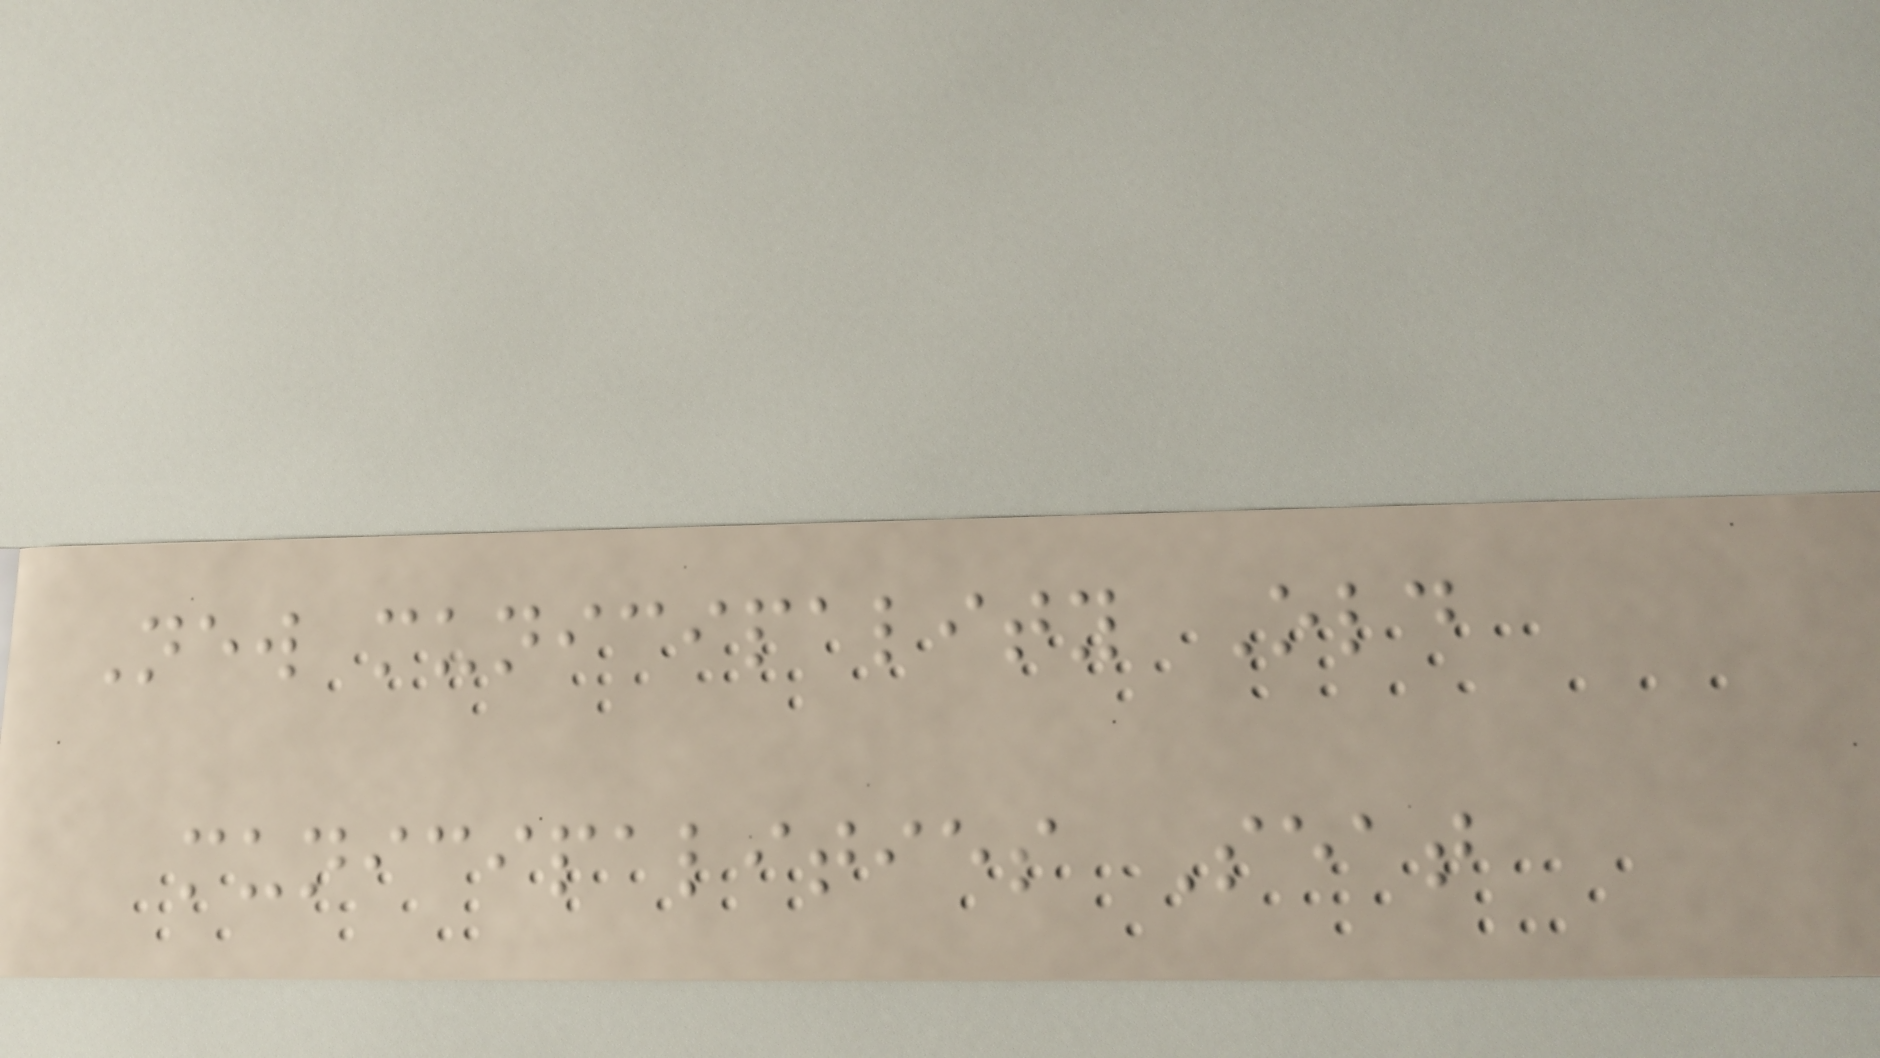New municipality Old
municipalities Seat
